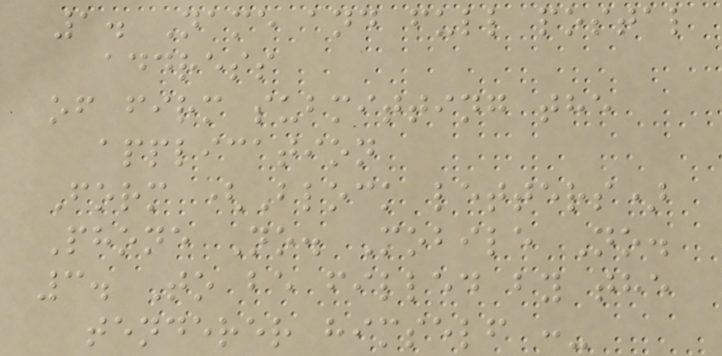1. Name and full postal
address
of firm submitting the
application
Form (Block letters)
Phone No. Mobile No.
3. To be filled by the
tenderer himself :-
